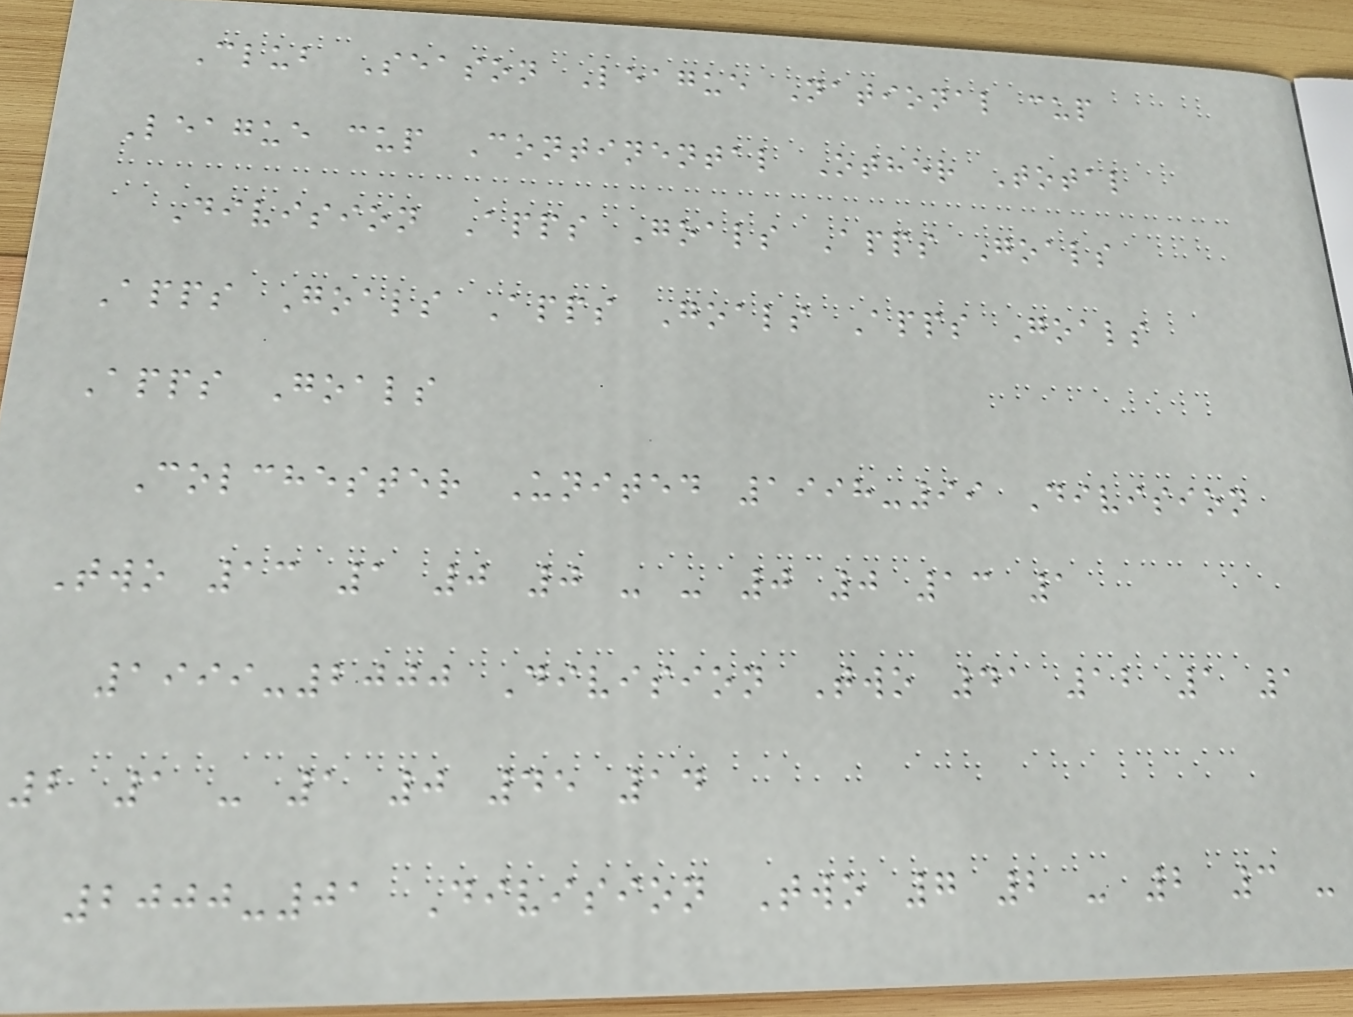Club Season League National cup
League cup Continental Other Total
Division Apps Goals Apps Goals
Apps Goals Apps Goals Apps Goals
Apps Goals
Colchester United 1998-99 Division
Two 13 1 0 0 - - 0 0 13 1
1999-2000 Division Two 41 12 1 1
2 1 - 1 0 45 14
2000-01 Division Two 7 2 - 2 3 -
